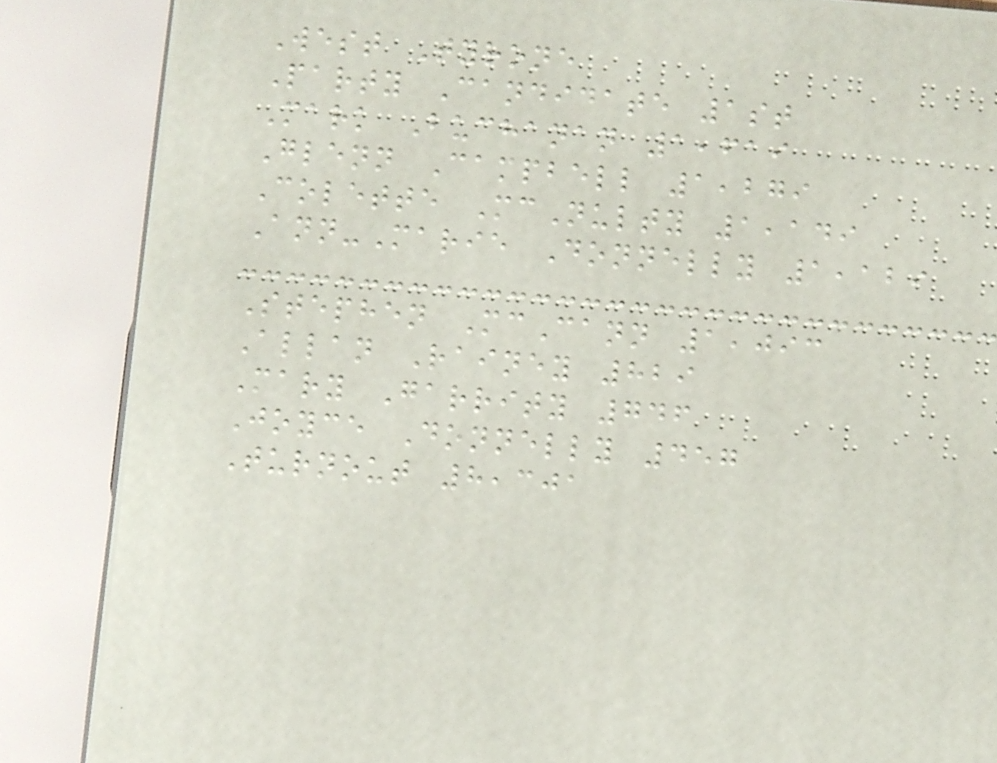West Tyrone
Party Candidate 1st
Mark Buchanan 1,619
Glenn Campbell 1,279
Colette McNulty 1,149
Ann-Marie Donnelly 1,129
Stephen McCann 1,093
Allan Rainey 829
Mary Garrity 746
Joyce Donnelly 457
Turnout 8,301
